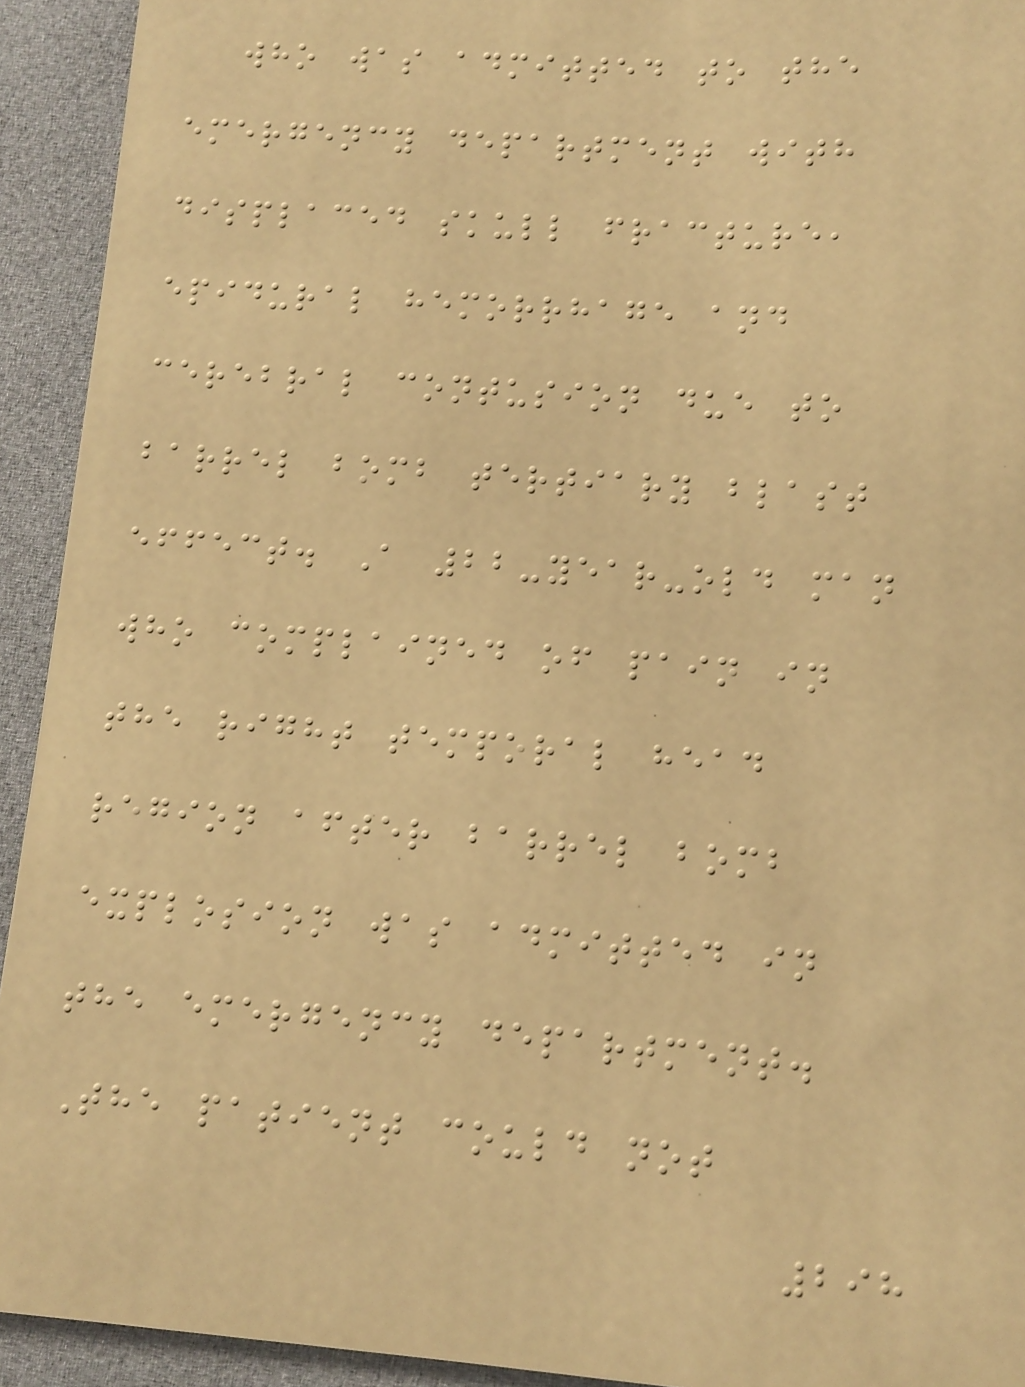who was admitted to the
emergency department with
displaced skull fracture,
epidural hemorrhage and
cerebral contusion due to
barrel bomb tertiary blast
effect. A 22-year-old man
who complained of pain in
the right temporal head
region after barrel bomb
explosion was admitted in
the emergency department.
The patient could not
298
